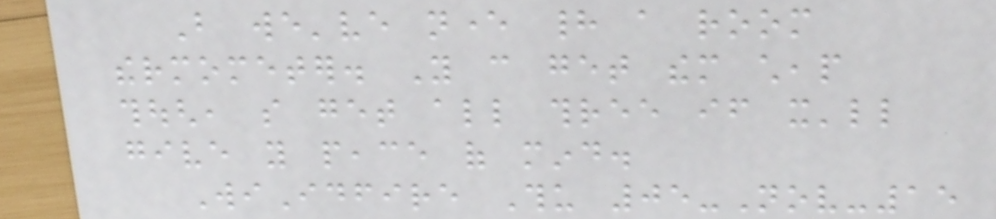But we've never had a room
thermometer. You can get them cheap
though, so get all three if it'll
give you peace of mind.
WiIdfire Thu 05-Nov-15
